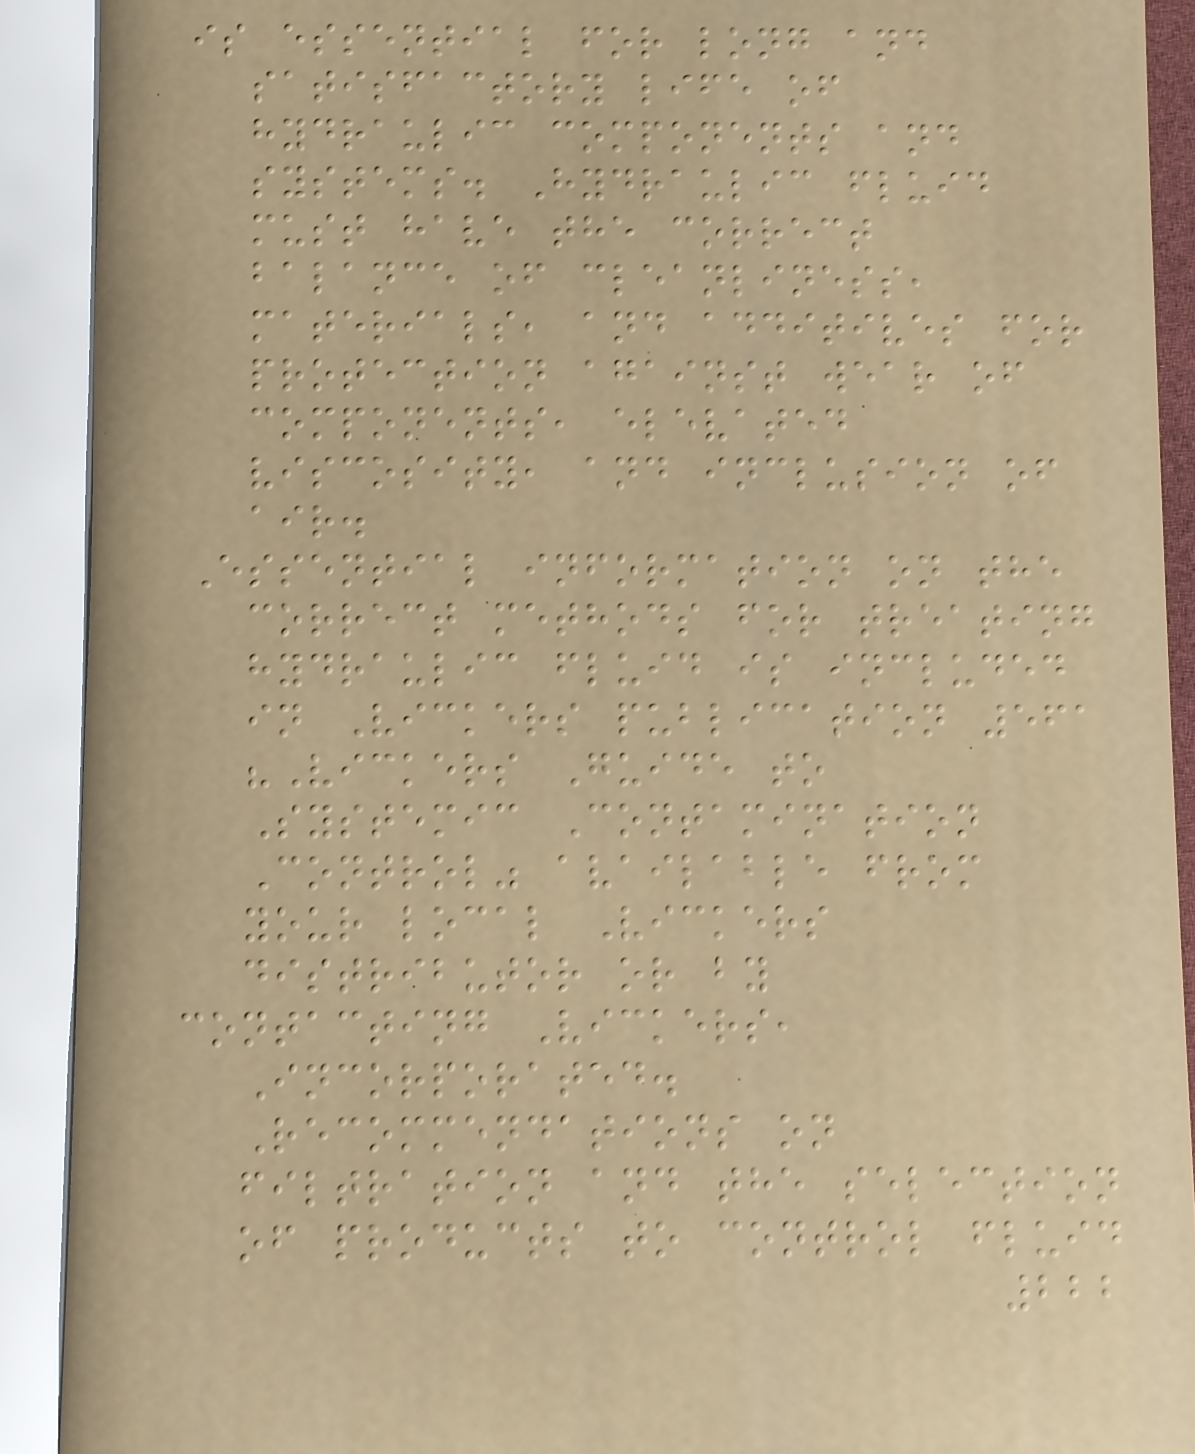is essential for long and
satisfactory life of
hydraulic components and
systems. Hydraulic fluid
must have the correct
balance of cleanliness,
materials, and additives for
protection against wear of
components, elevated
viscosity, and inclusion of
air.
Essential information on the
correct methods for treating
hydraulic fluid is included
in Vickers publication 561
"Vickers Guide to
Systemic Contamination
Control" available from
your local Vickers
distributor or by
contacting Vickers,
Incorporated.
Recommendations on
filtration and the selection
of products to control fluid
222
